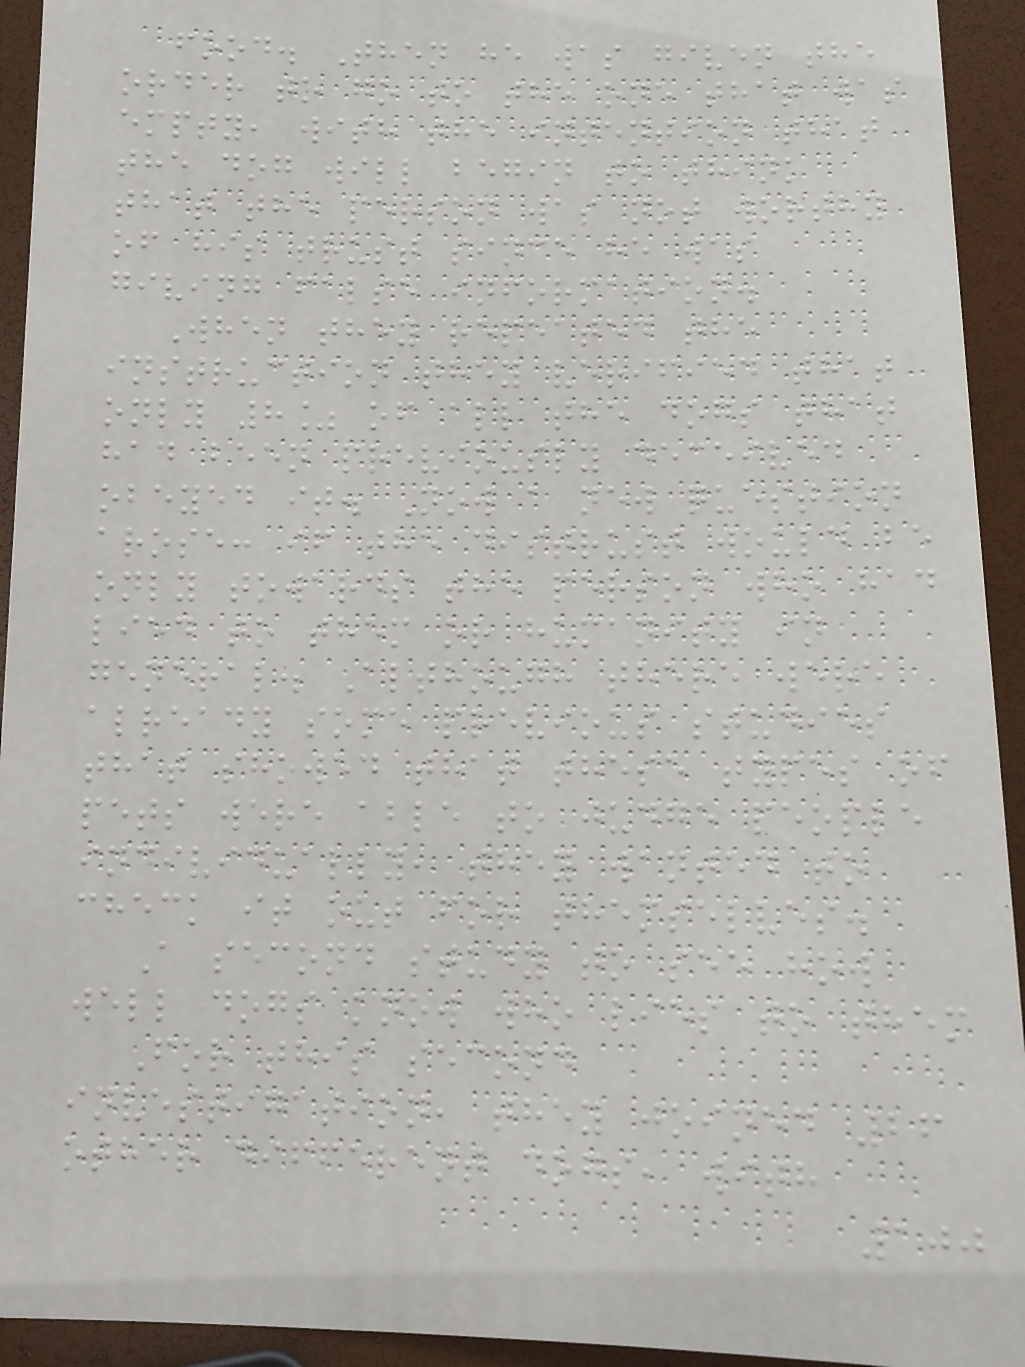food. Then he was given the
order to go to the one that was
empty, with the intention that
the dog will begin to think
that the person was not worthy
of his trust since he was
giving false information.
When they repeated the
instruction they verified that
only 8% of all the dogs that
had been previously deceived
obeyed it. Now a new question
arose: if the distrust would be
only towards the person who had
lied to them or humanity in
general. Although there were
already some previous studies
that showed that these types of
pets were able to judge people
individually, they wanted to
check it out for themselves.
A second study to see how
well dogs know who lies to them
For this second
investigation, they joined 26
other different dogs, with
100
